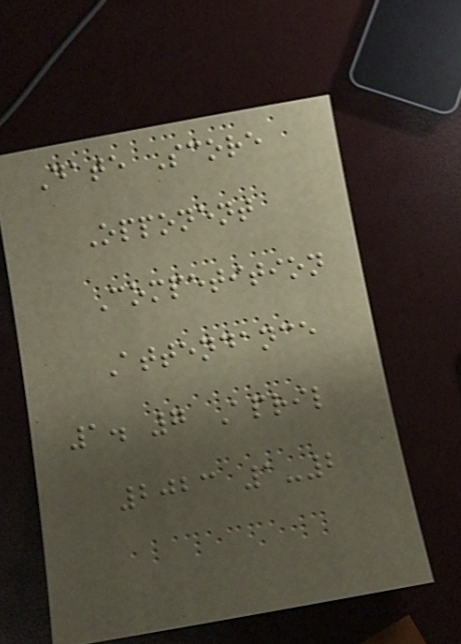Date Score
Opponent
Competition
Attendance
1. 7 April
2023 1-2
